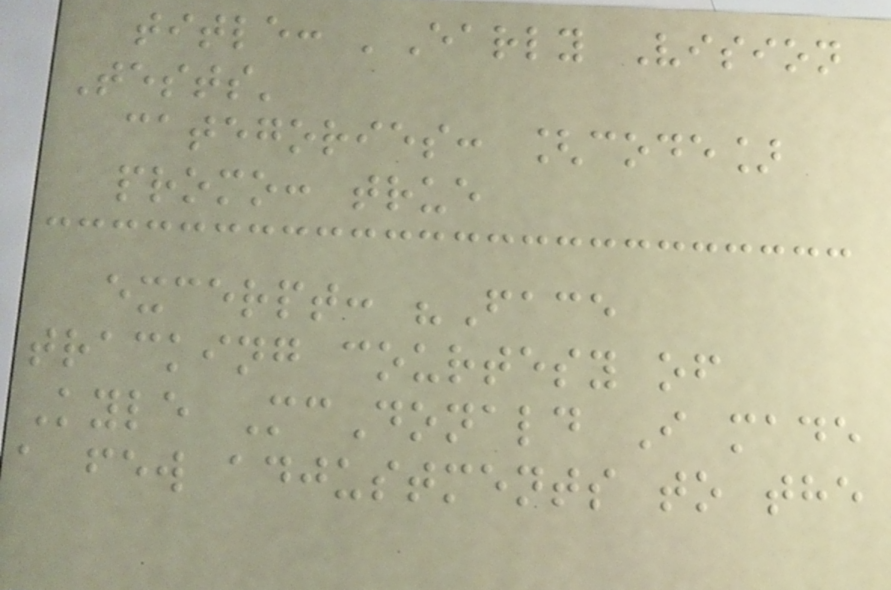title: 'Early Vision
Tests'
categories: [code]
promo: true
excerpt: "Face
tracking courtesy of
Kyle McDonald I made
a few adjustments to the
